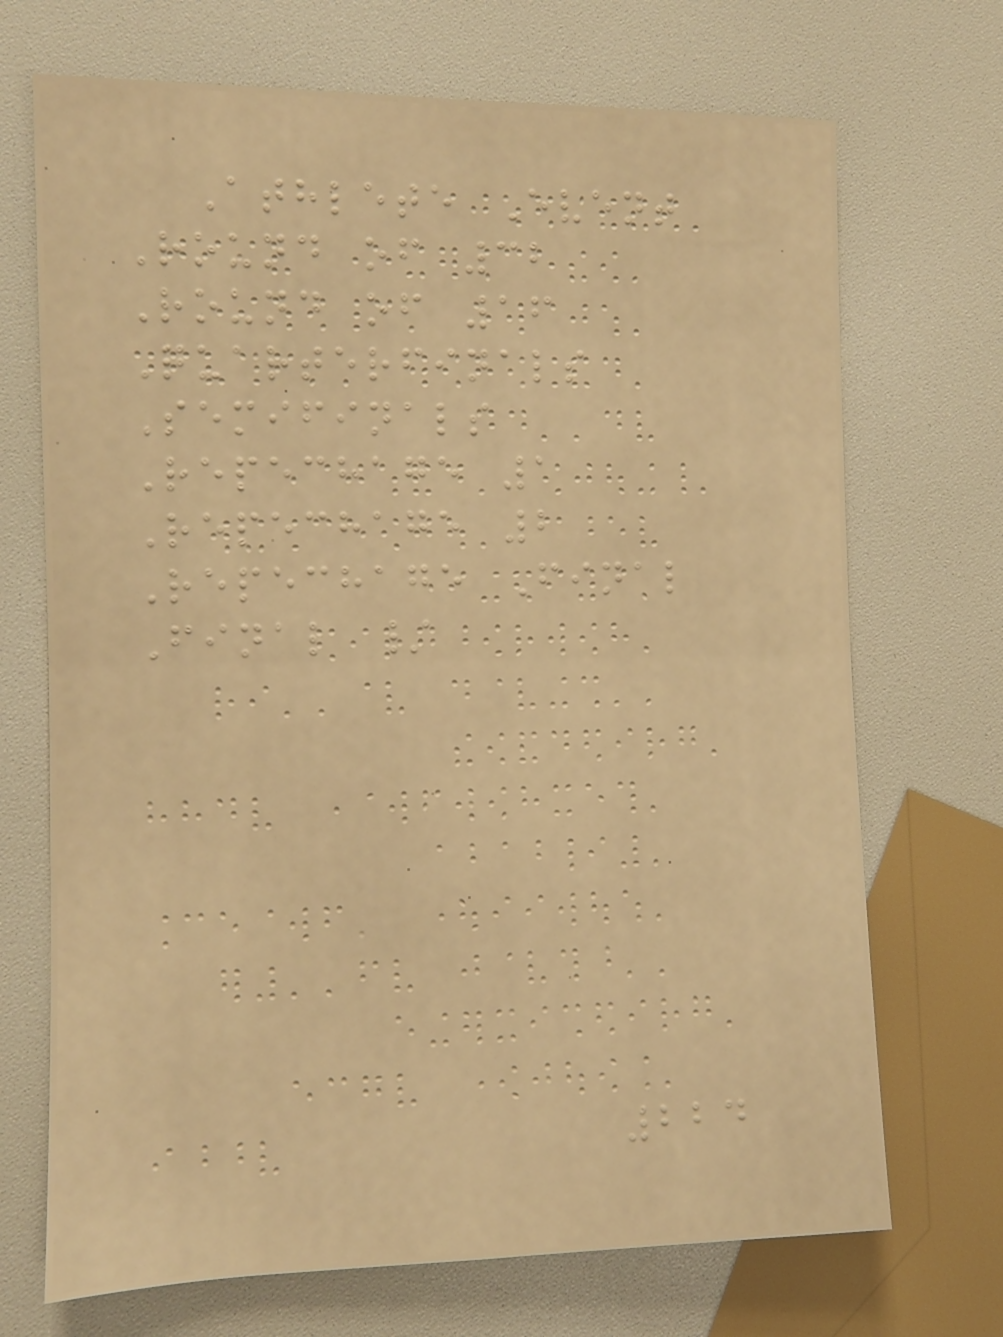Athlete Event
Round of 32
Round of 16
Quarterfinals
Semifinals
Repechage 1
Repechage 2
Repechage Final
Final /
224
